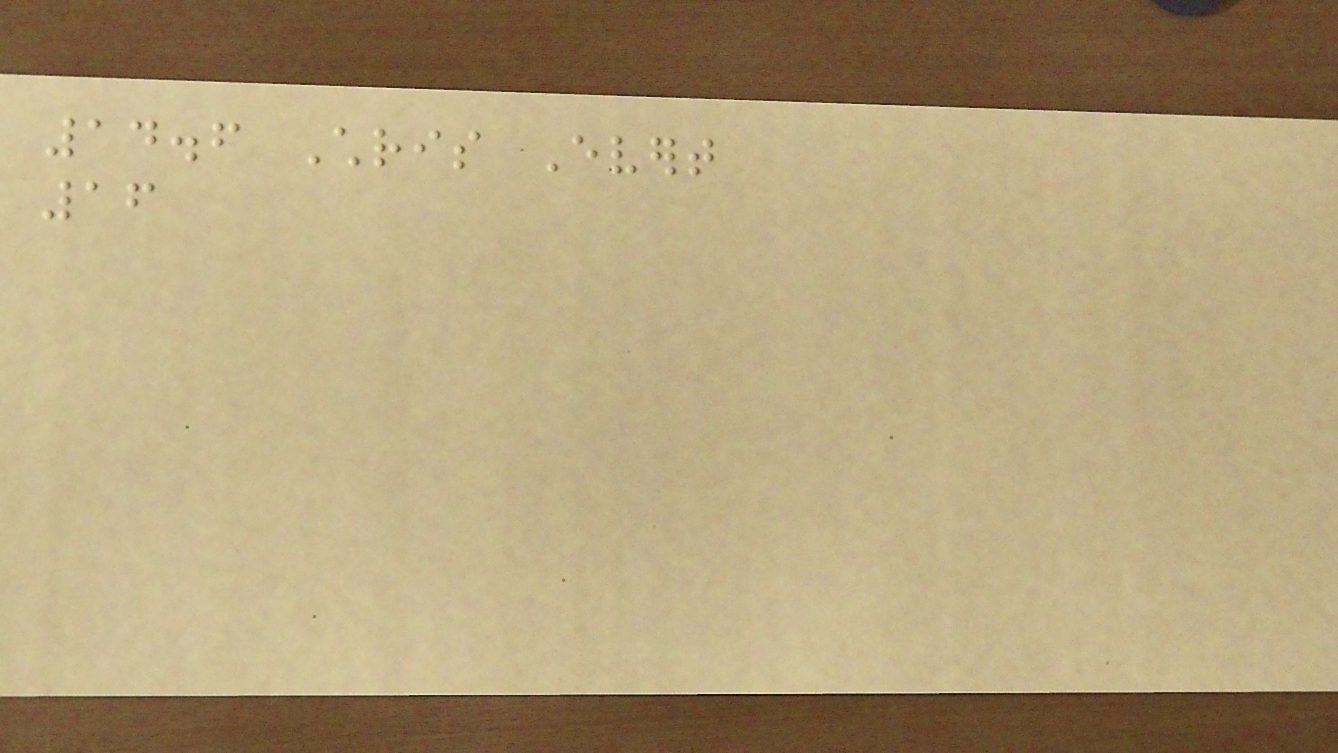14.6 Chris Evert
16
